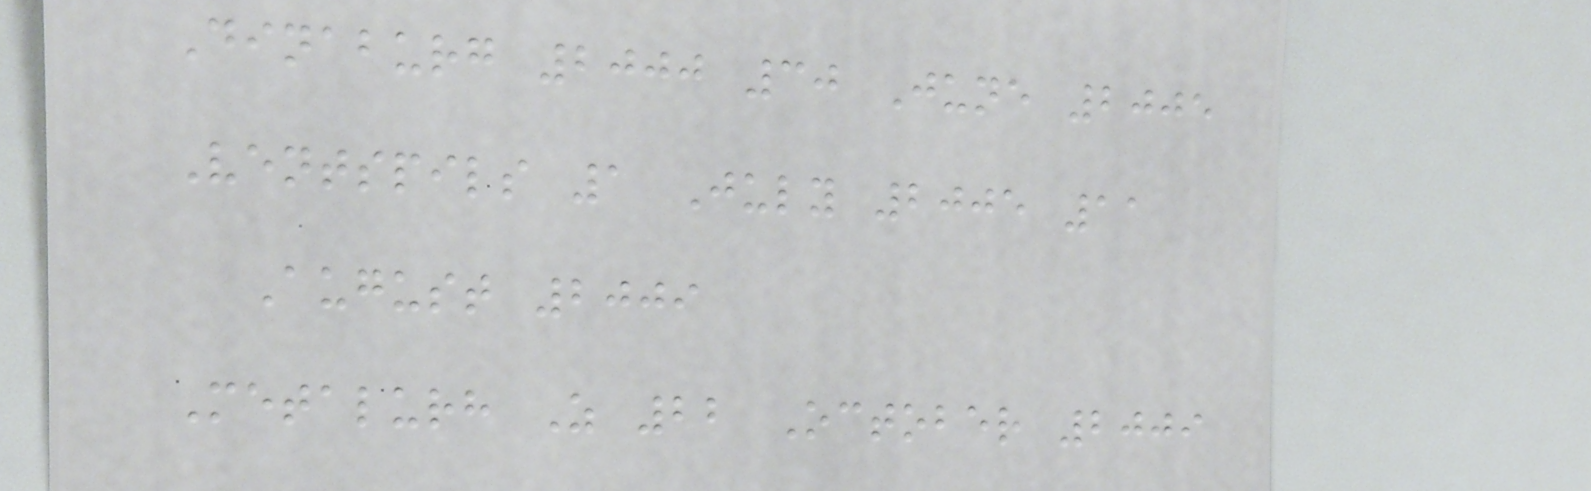Dinaburg 2000 30 June 2005
Ventspils 1 July 2005 11
August 2009
Metalurh Z 22 October 2009
